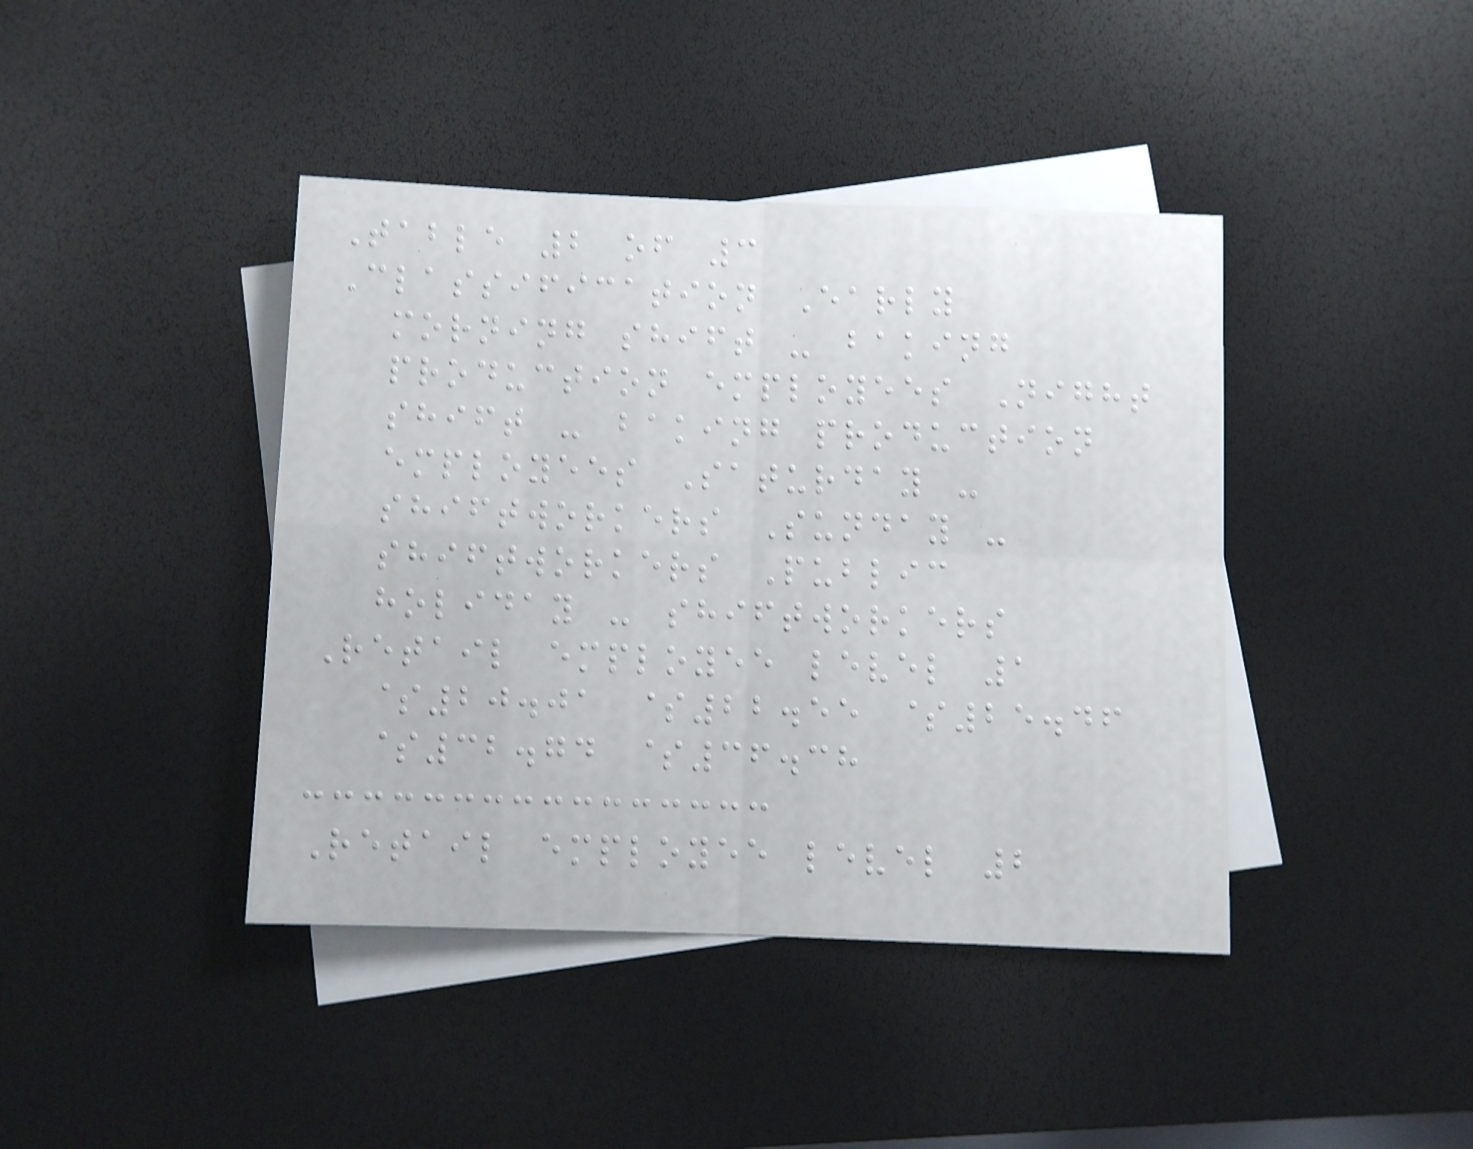Table 2 of 3
Classification Early
morning shift - baking
production employees Night
shift - baking production
employees Saturday -
shiftworkers Sunday -
shiftworkers Public
holiday - shiftworkers
Retail employee level 1
$20.01 $22.55 $25.46
$32.74 $36.38
Retail employee level 2
